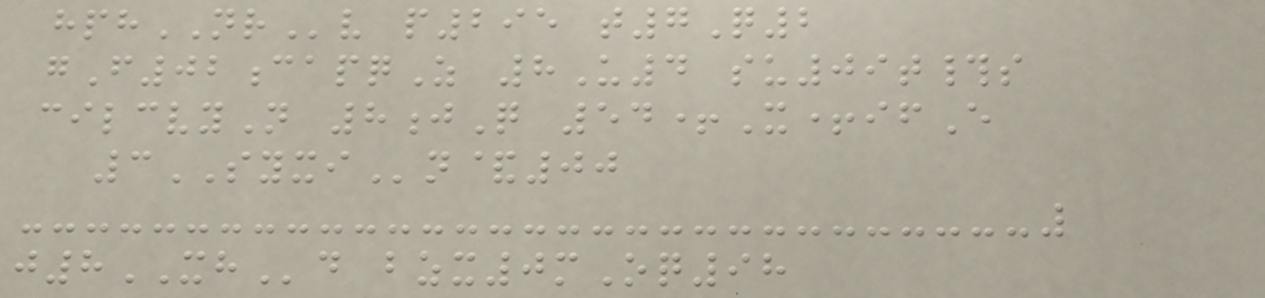hphNRv p295 t7Q2
gF02capqZ 8U4 su09t#s
cilcvyN 8jQ 54+X+ifE
3SYXIn&00
j8XHd bzx0mOq98
